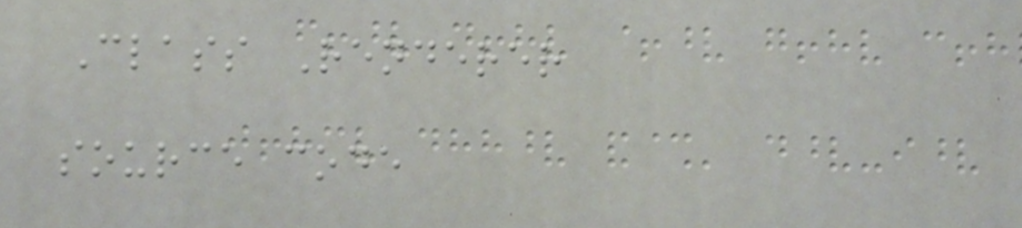Class Renderer
source code
